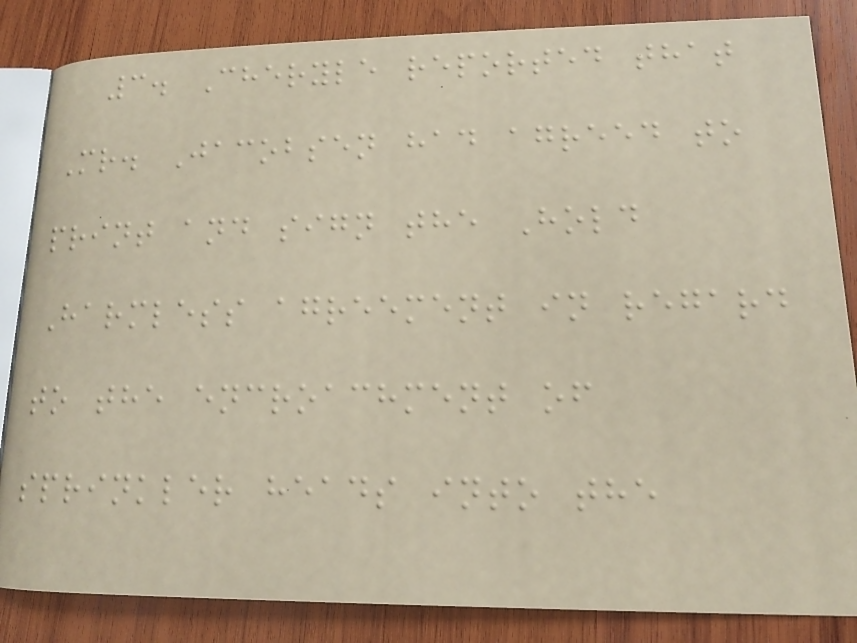3. Cheryle reported that
Mr. Jacobsen had agreed to
print and sign the Hold
Harmless agreement in regard
to the encroachment of
sprinkler heads into the
